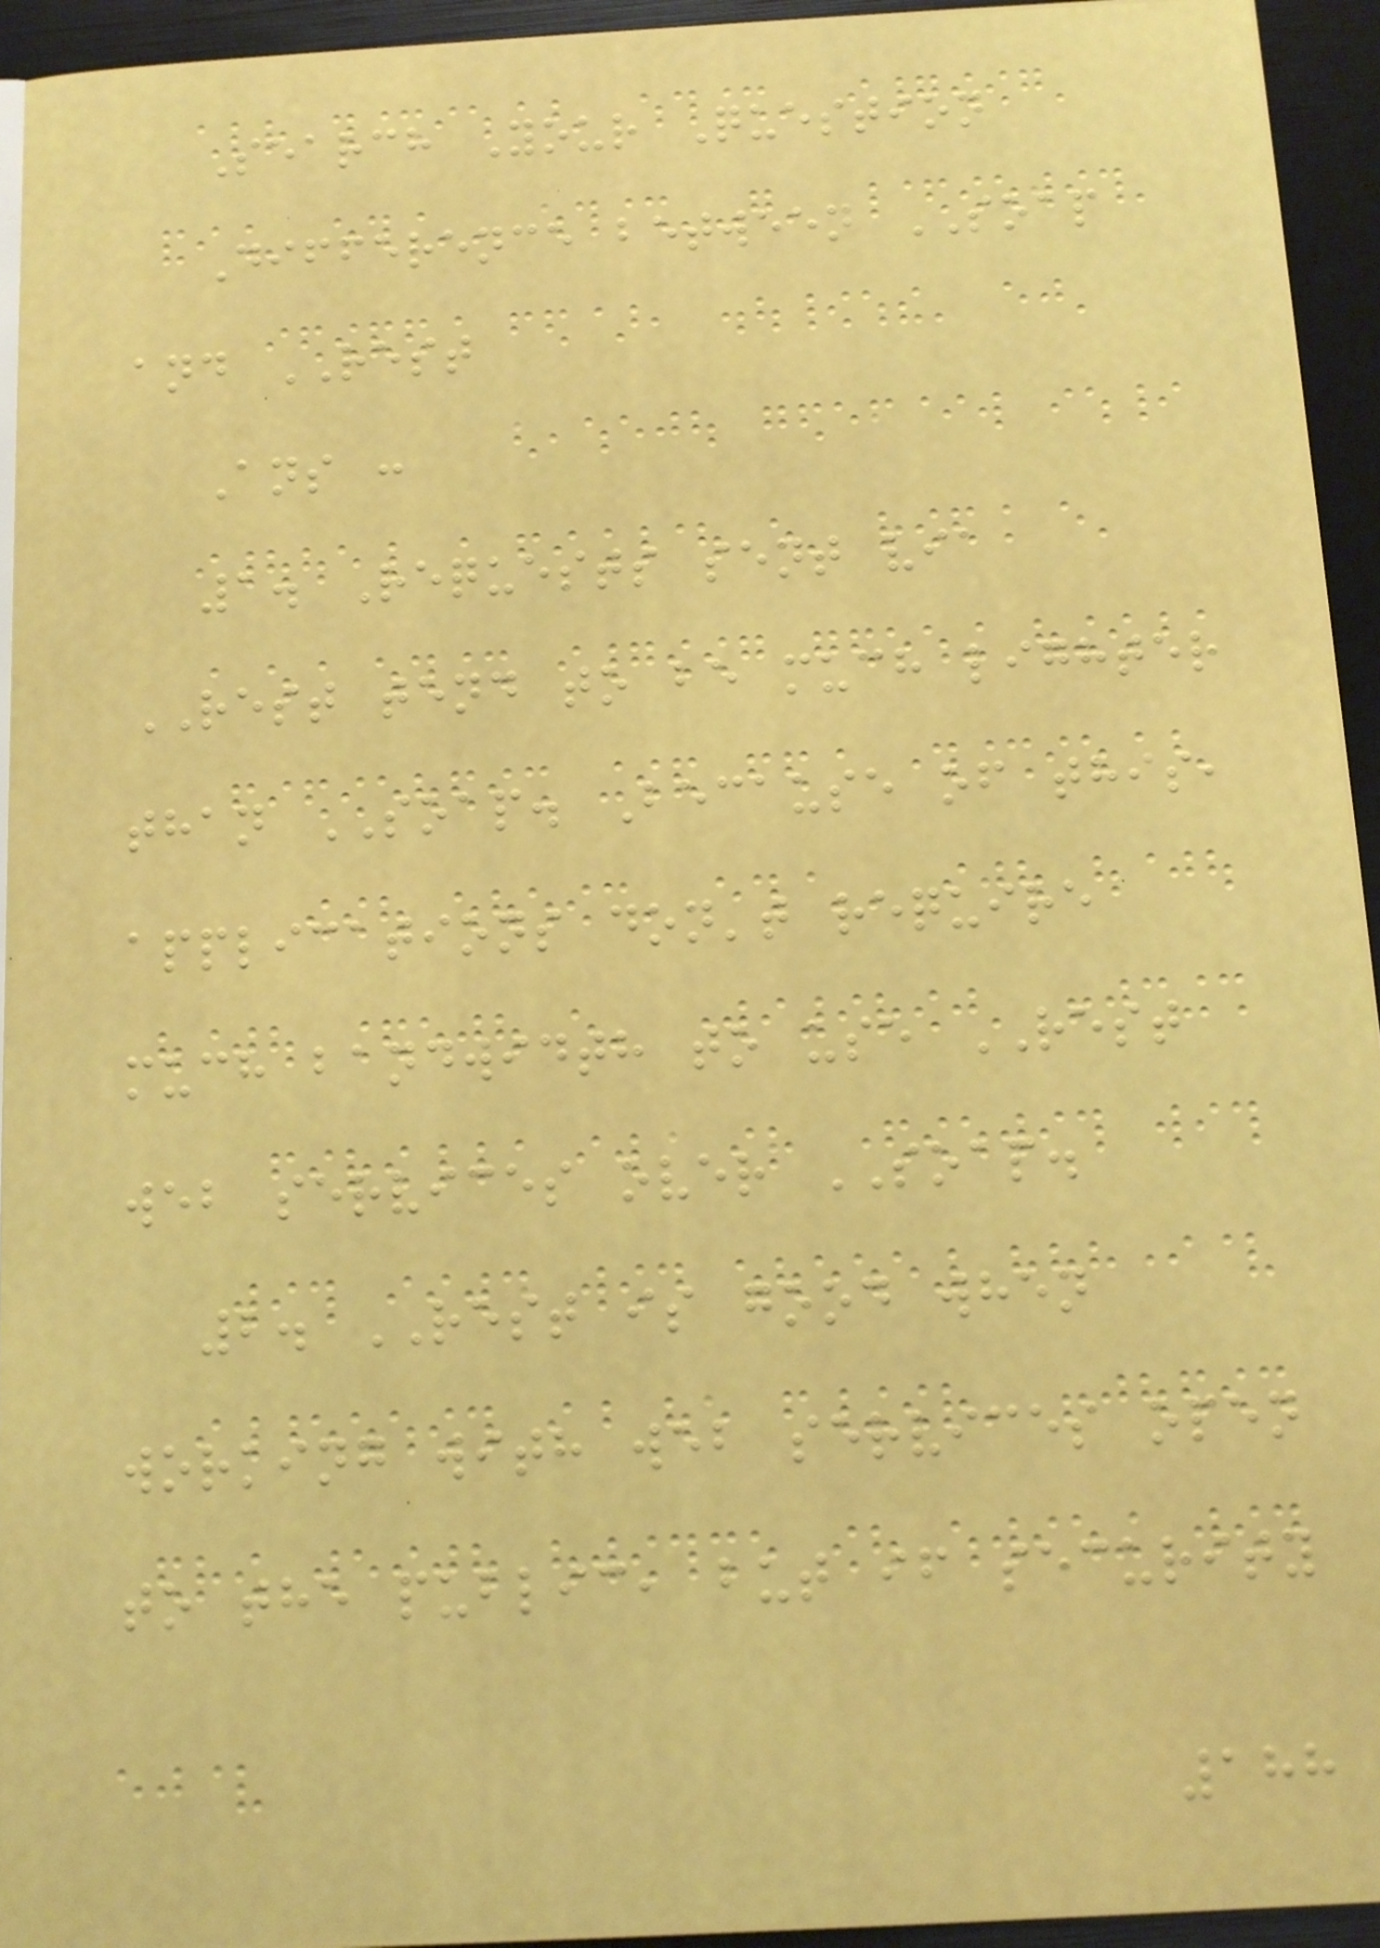Search Your Question
Difference between SOAP
and REST
Ans :
1. Requests sent via
REST tend to be much lighter
than SOAP. Because of this,
applications don't require
much bandwidth to use REST
web services over SOAP.
2. REST is good when
working with web services open
to the public, but if security
188
